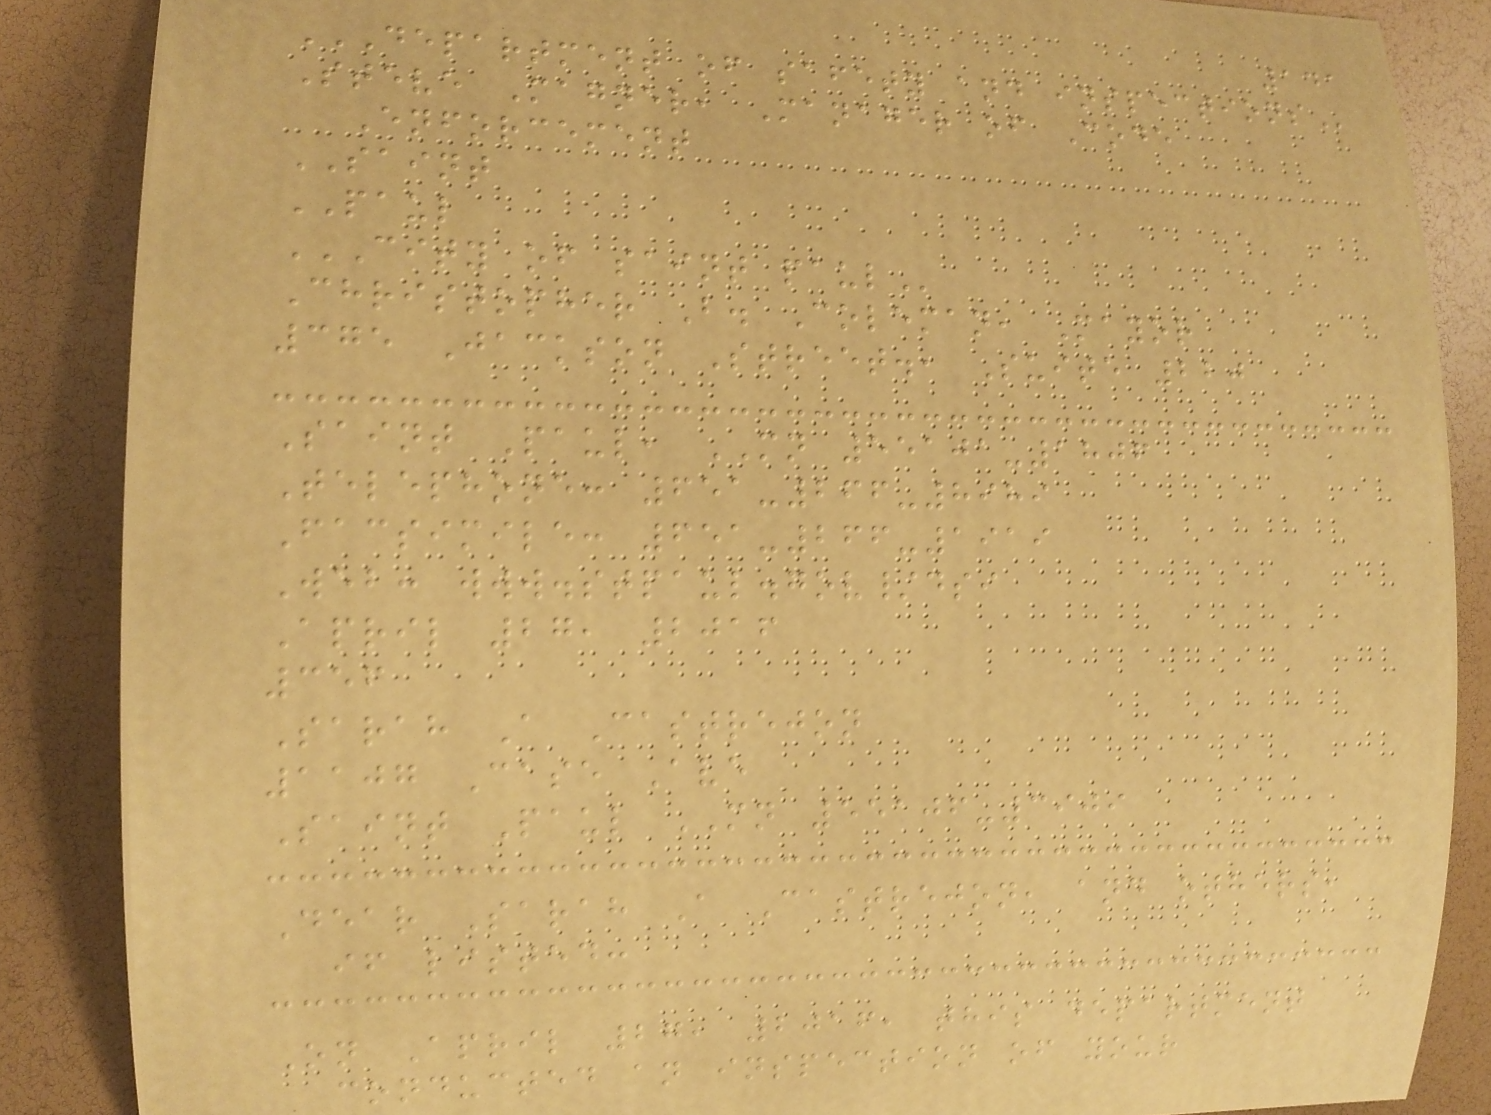141
DEPARTMENT OF SAFETY AND INSPECTIONS
Steve Magner, Manager of Code
Enforcement
SAINT
PAUL
CITY OF SAINT PAUL
Christopher B. Coleman, Mayor
375 Jackson Street., Suite 220
Saint Paul, MN 55101-1806
Telephone: 651-266-8989
Facsimile: 651-266-1919
Web: www.stpaul.gov/dsi
April 27, 2016
356
Sarah A Castrejon
1107 Case Ave
Saint Paul MN 55106-3909
Dear Sarah A Castrejon, and others,
if listed:
On April 27, 2016, this department
conducted an inspection of your
